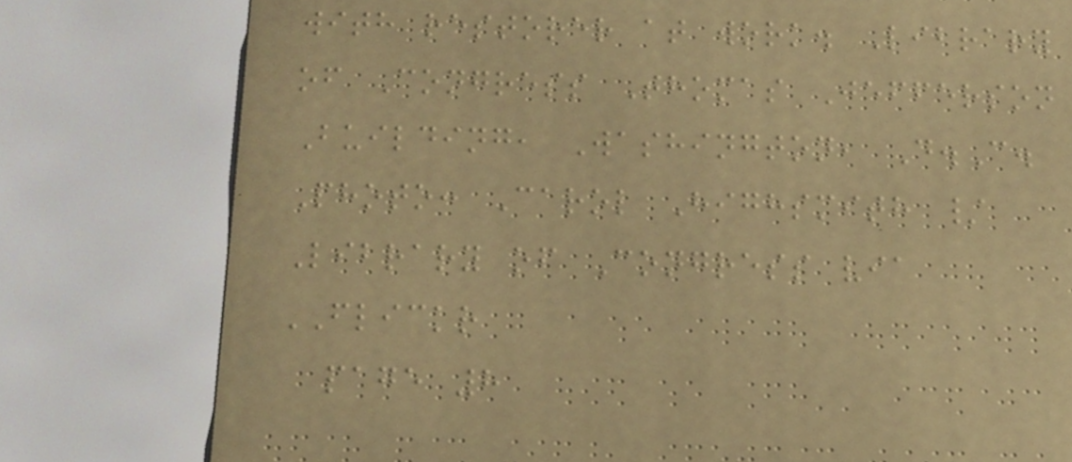with restorer at work. Library
of Congress Thomas Jefferson
Building, Washington, D.C.
Photo: Carol Highsmith /
Library of Congress via
FLICKR
page 8
